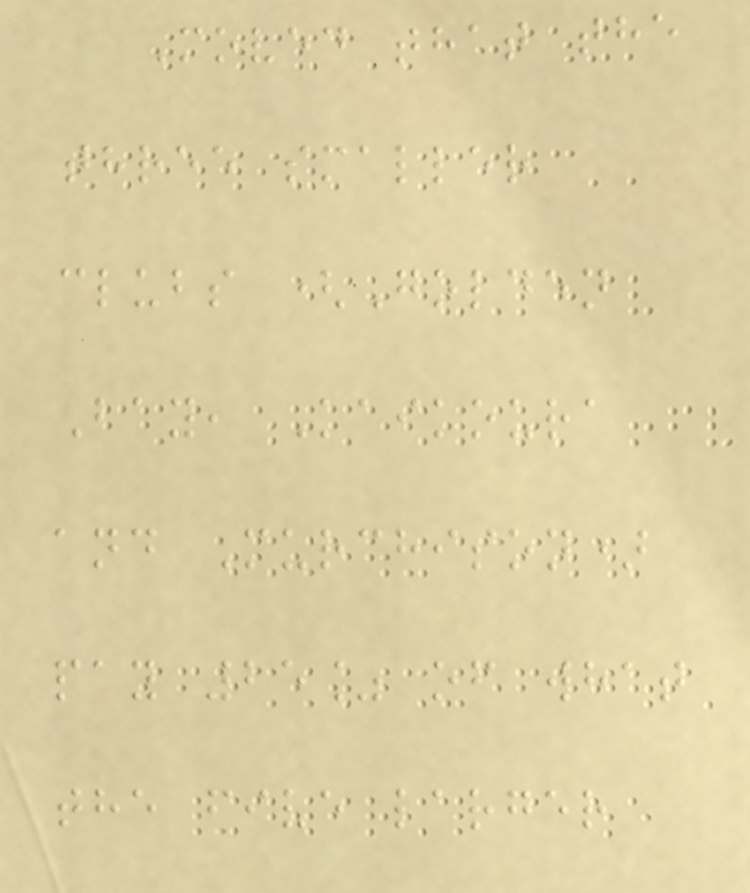Moved that the
three smaller
clubs (Golden
Bay, Kaikoura
and Murchison)
pay 25% of what
the five larger
